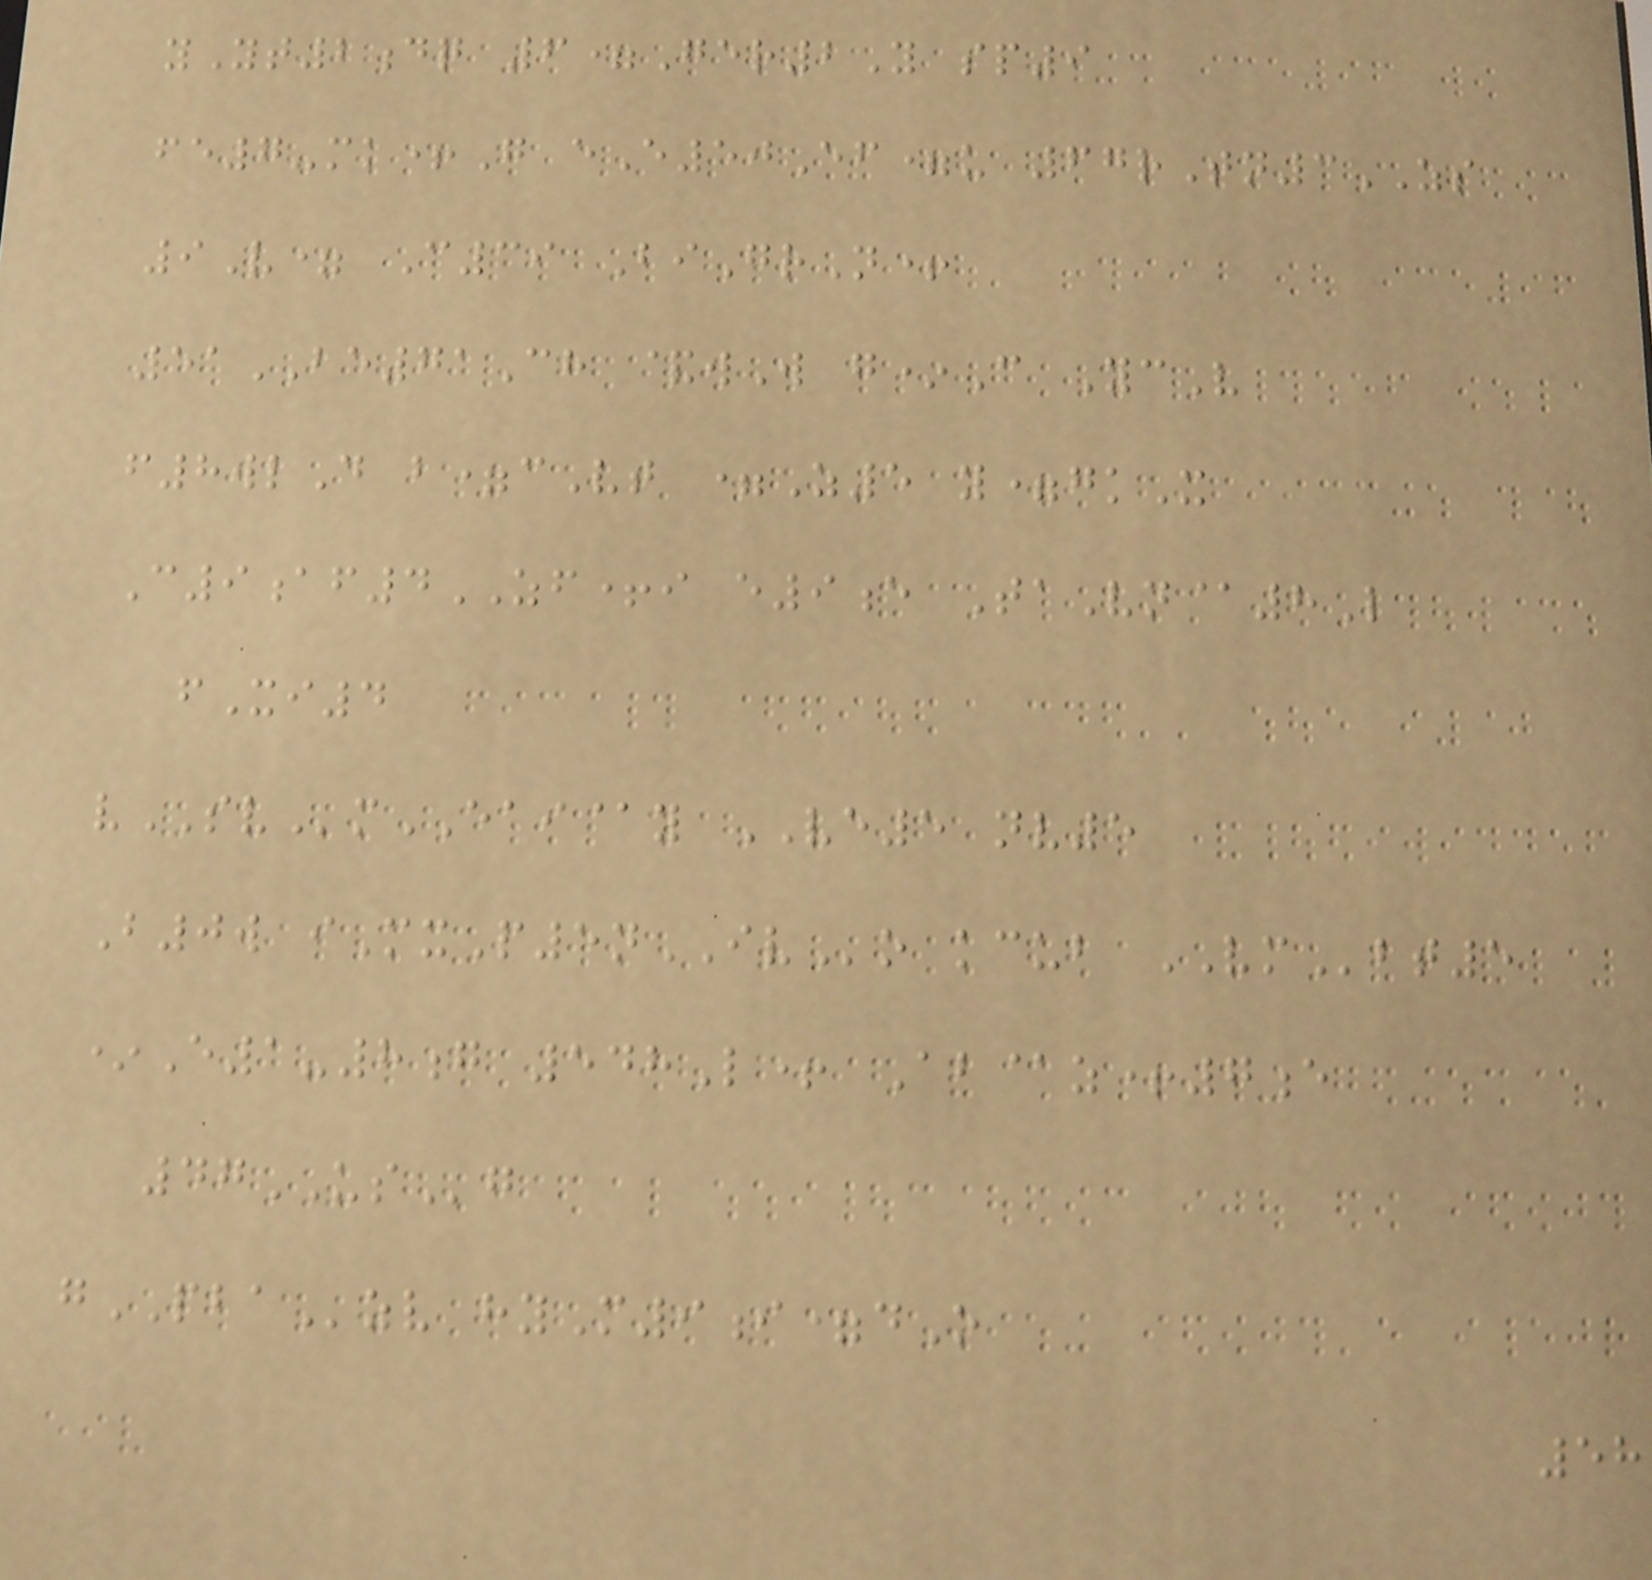yYt2dq 6=Ger2Y sp9
fe7-mk+G eE50Ef=u 67rTn3ZS
9V= C39 BiGrN+
51BE71Ch &wW g*C YcV
f8wlD b=cVt =Z5 y=gkX
C9af4ZF+i e9e TaVn@8L
fXi4
vSVmEAI@y VE5 nv5
B0w iMxP5nIVo kcub VMbt5
*E1-8g 548L+ Ab@z+7e
47USg
gPBAzv hyM9i=dO
58
